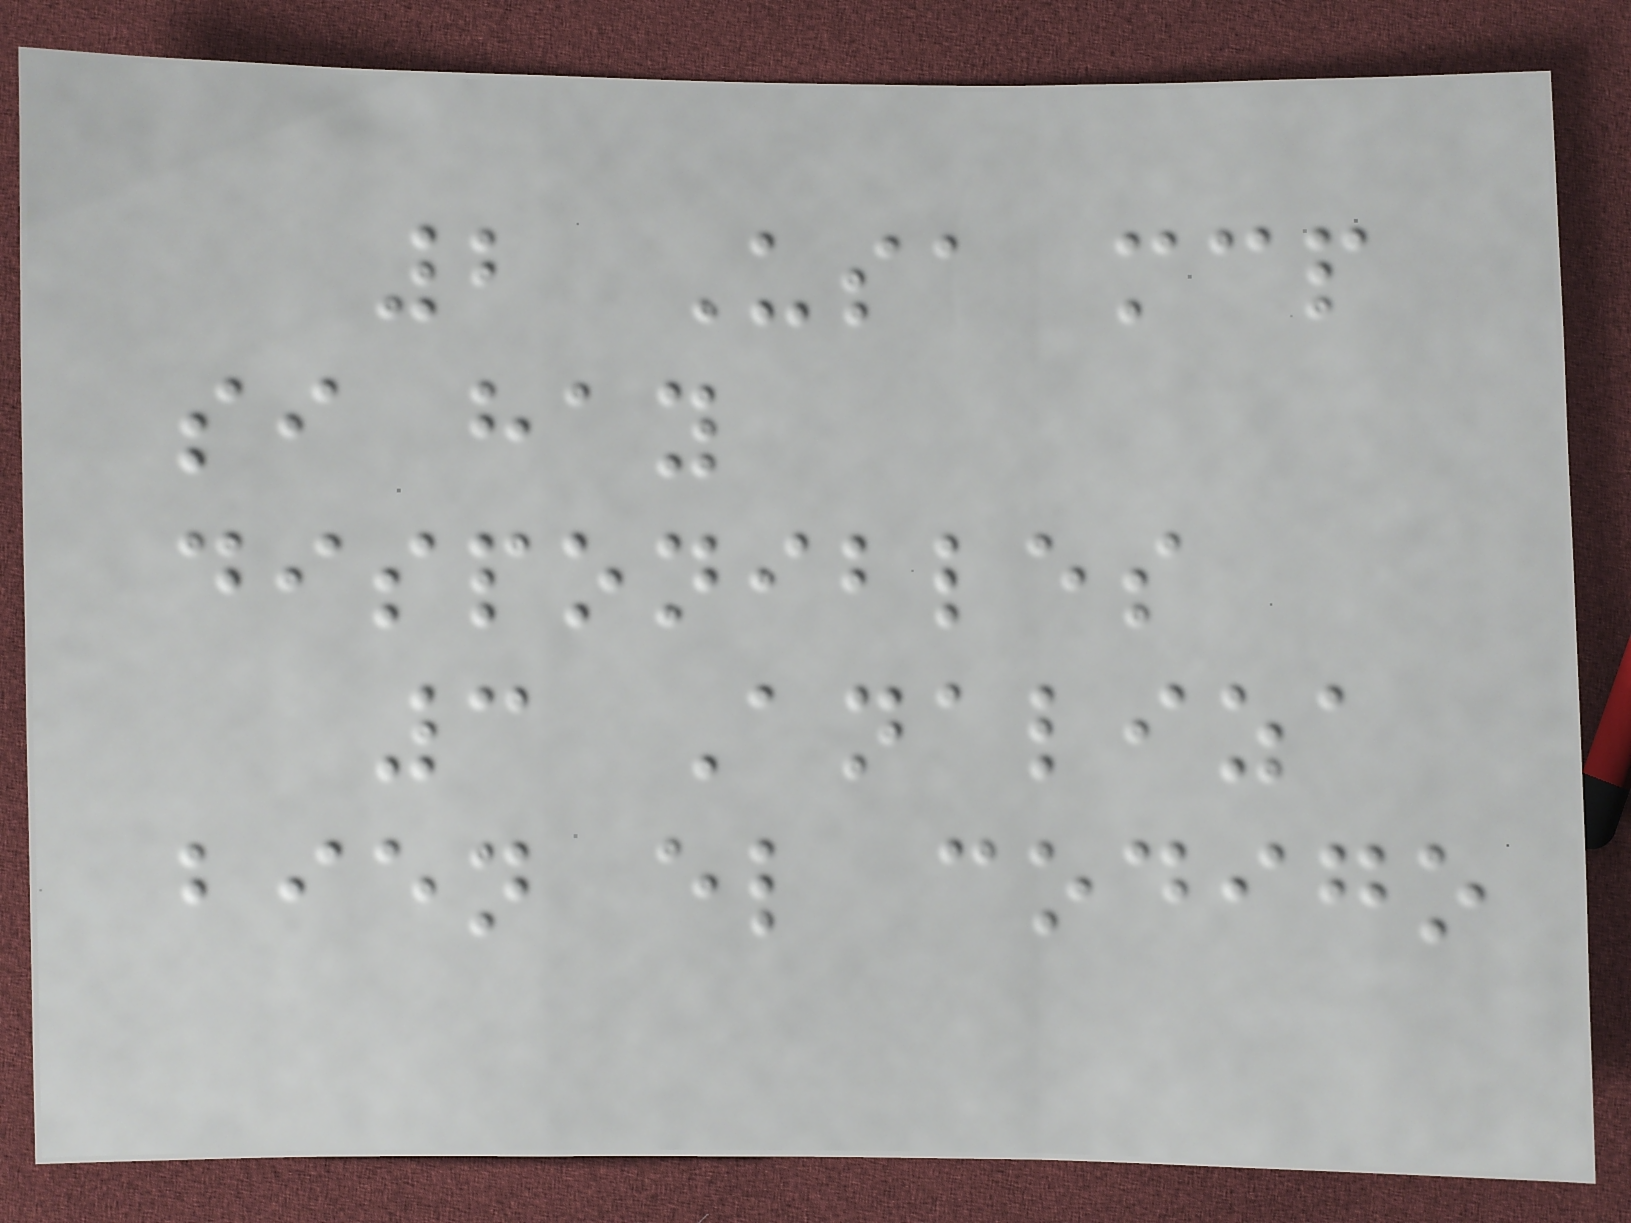2 Usa mcp
si hay
disponibles
3 Analiza
bien el codigo
